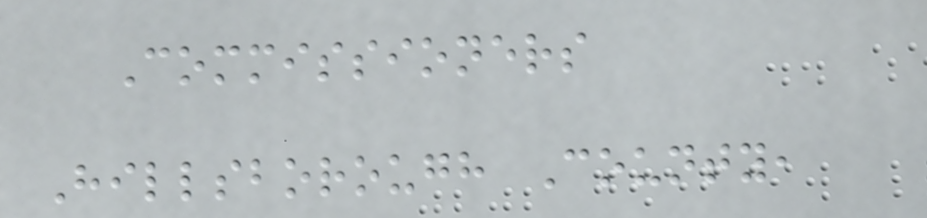Commissioners
Hillsborough County,
